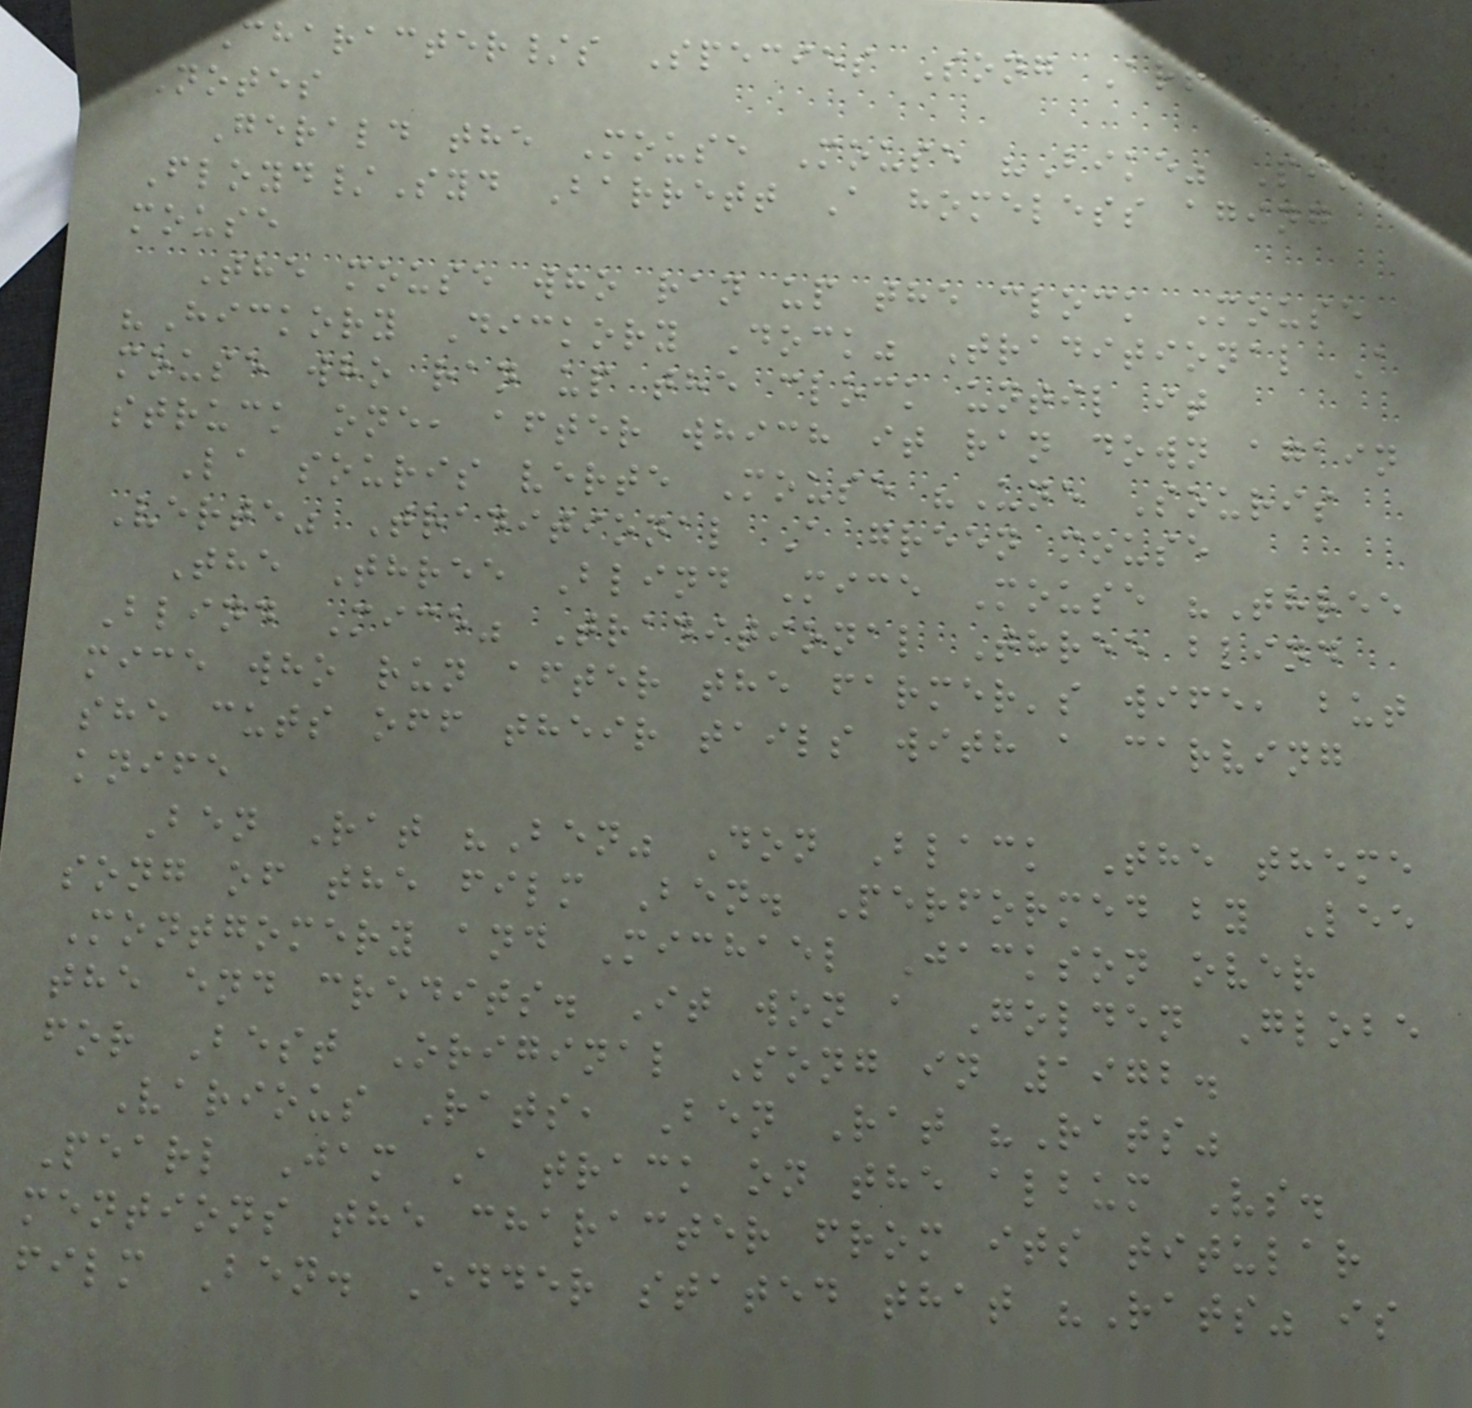Character/s Species Song Artist
Notes
Gerald the Mouse Mouse "Bike" Pink
Floyd/Syd Barrett A homeless aging
mouse
The mouse who ran up the clock Mouse
"Hickory Dickory Dock" Traditional A
mouse who ran up the clock until it
struck one, after which it ran down again
La souris verte Mouse "Une Souris
Verte" Traditional A green mouse
The Three Blind Mice Mouse "Three
Blind Mice" Traditional Three blind
mice who run after the farmer's wife, but
she cuts off their tails with a carving
knife
Ben Rat "Ben" Don Black The theme
song of the film Ben. Performed by Lee
Montgomery and Michael Jackson over
the end credits. It won a Golden Globe
for Best Original Song in 1972.
Various Rats, Ben Rat "Rats"
Pearl Jam A track on the album Vs.
mentions the character from its titular
film Ben. Edder stated that "Rats" is
